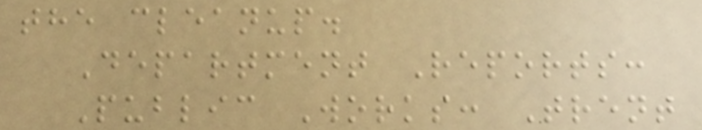the cleanup.
Department Reports:
Public Works: Trent
